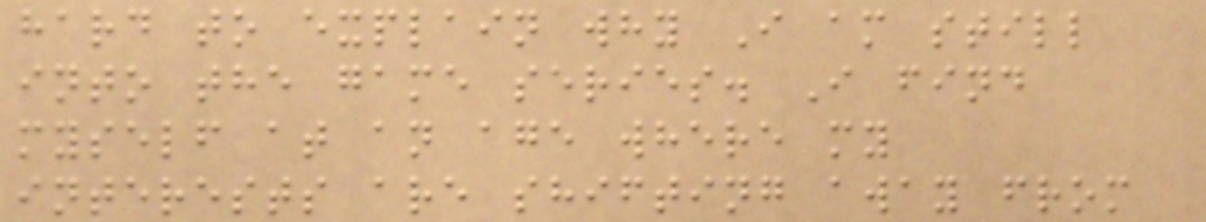hard to explain why I am still
into the game series. I find
myself at an age where my
interests are shifting away from
